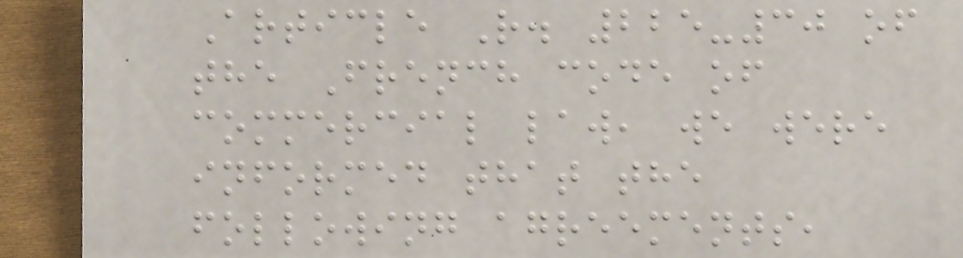Article R. 225-30 of
the French code of
commercial law, we were
informed that the
following agreements,
